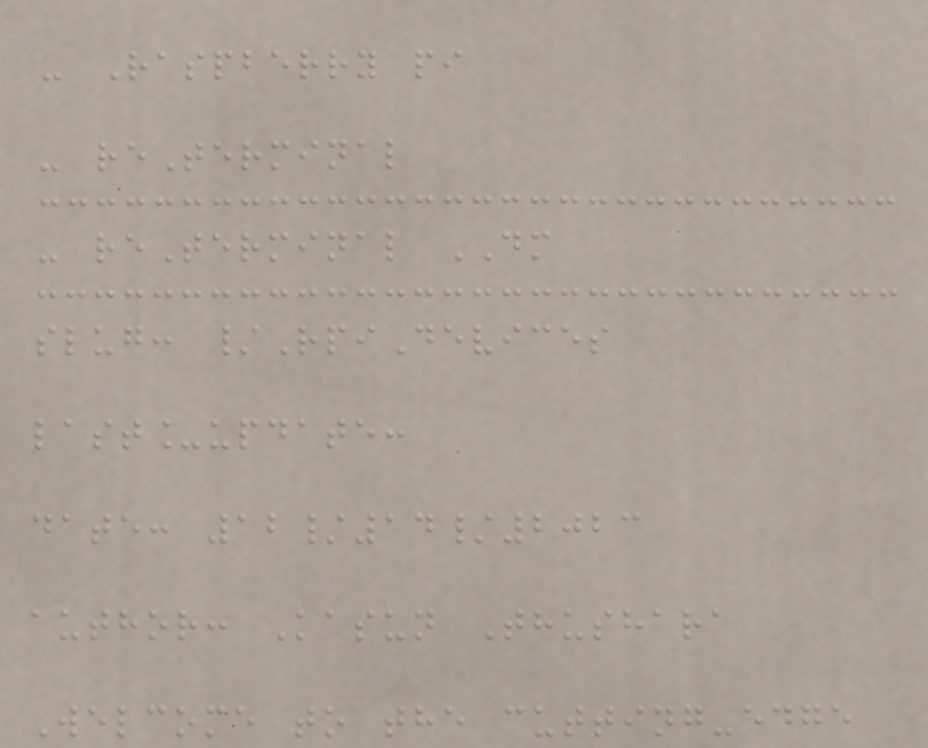- Raspberry pi
- reTerminal
- reTerminal DM
slug: /RpiDevices
last_update:
date: 12/14/2023
author: Kasun Thushara
Welcome to the cutting-edge
